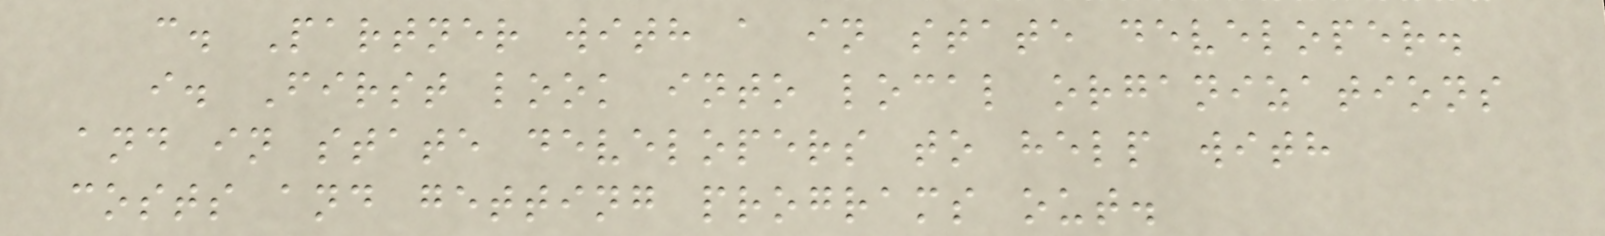c. Partner with a in state developer.
i. First look into local organizations
and in state developers to help with
costs and getting programs out.
